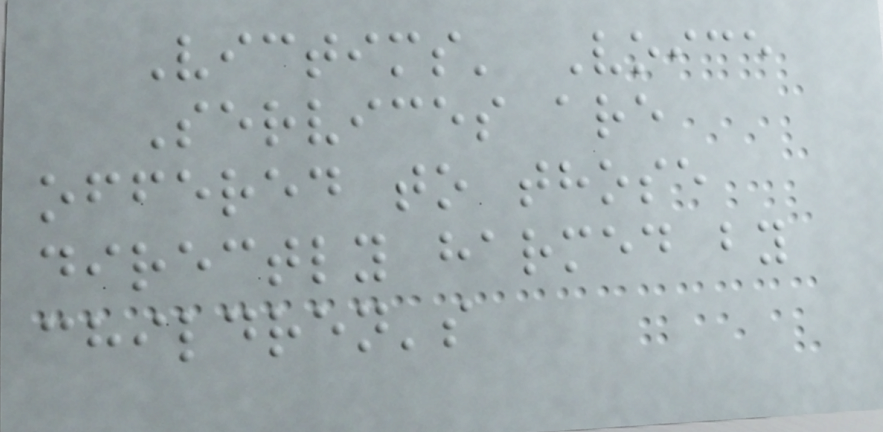Victims' Voice
Services are
offered to those
directly harmed by
children's
